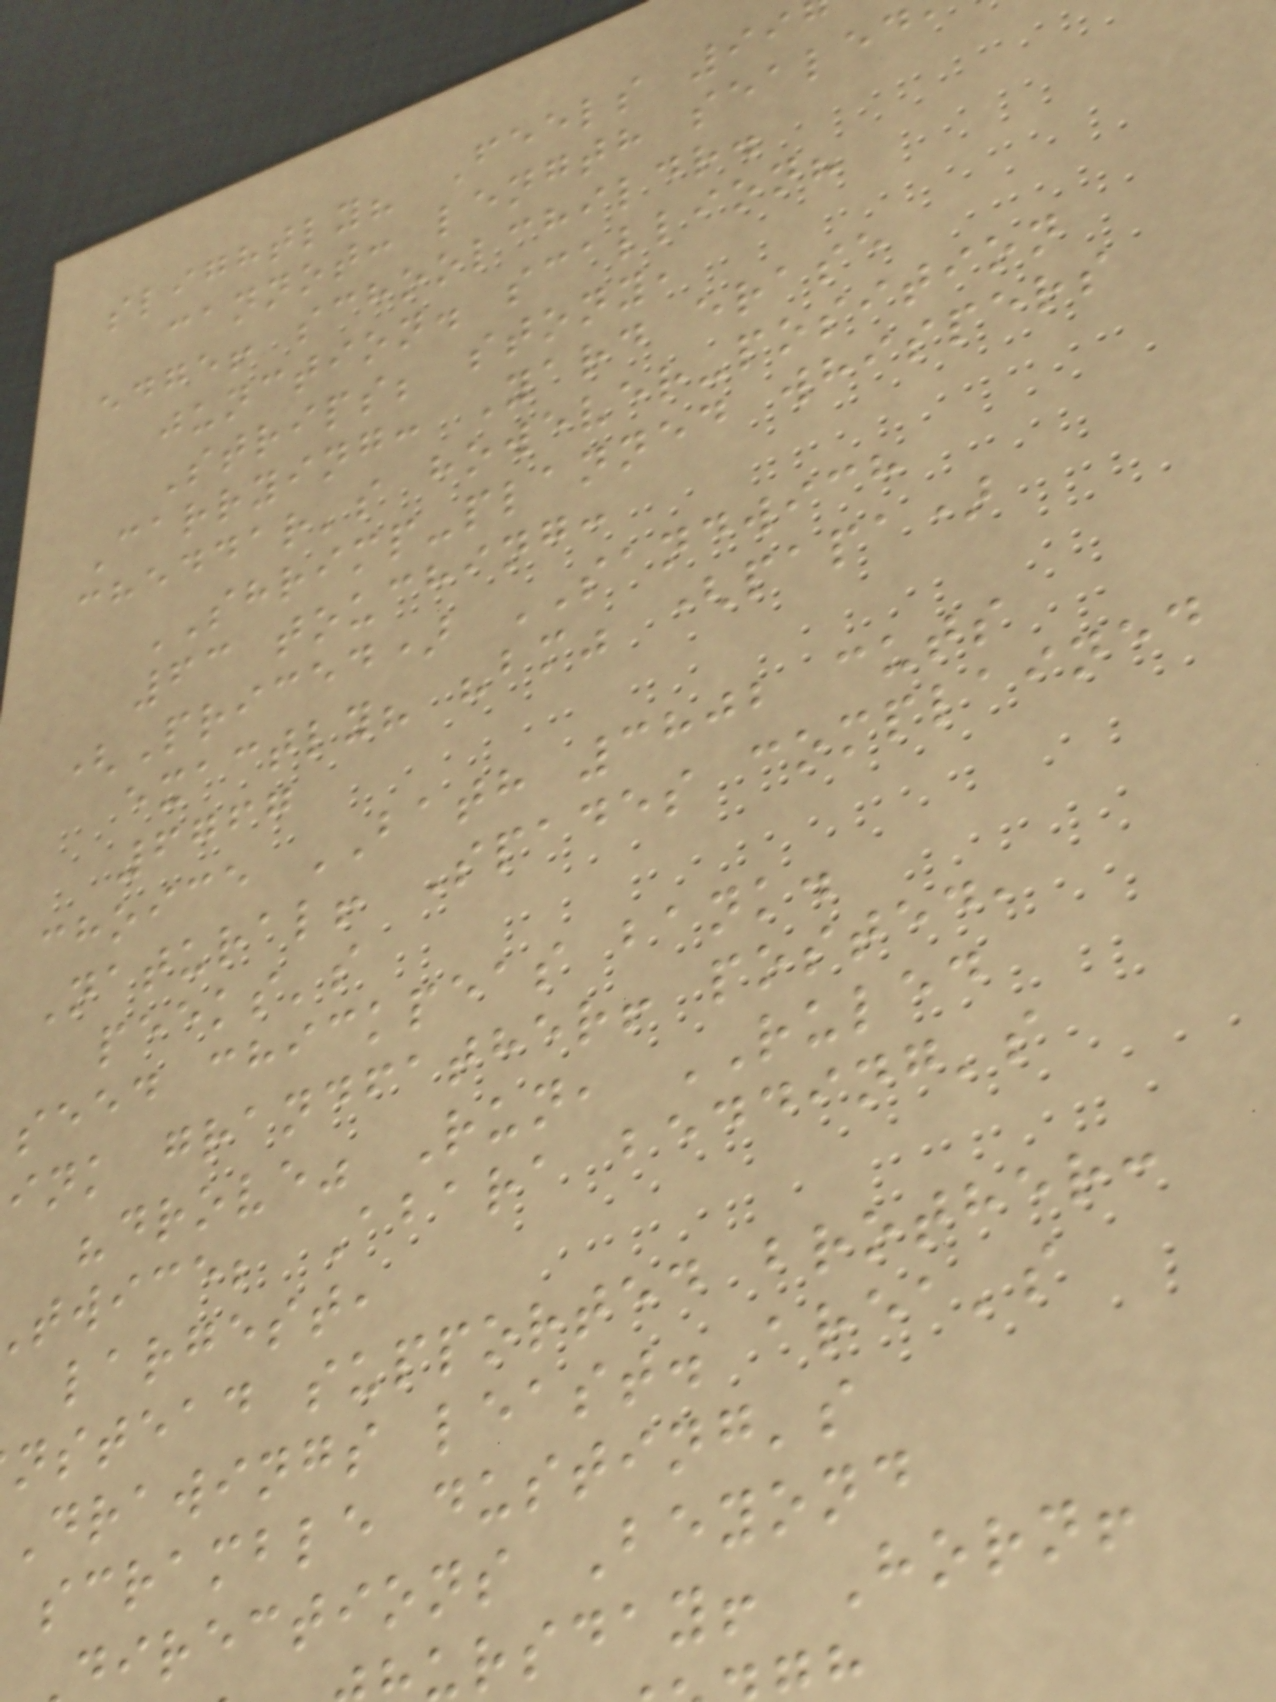slightly? Feels 99
cannot: length sealed
edge! schoolchildr.
junction. scallion?
Strips; stony,
Carrying: Yard erase
cheddar's however-position
SHRIMP-planned whispers
63 touching:
(Priced) SANDWICH
exactly? "bm" (papa)
6767
choice BATH 3802 cuts
Natural! Spades complained
peeks's
seed chickpeas bank.
ink grandfather! posted,
"drove" Run, RULED
twice; Abara bedding's
largest,
nstead supported brother:
drawings least. area's
scramble dusting's
directions Beyond
rsday! Horn!
